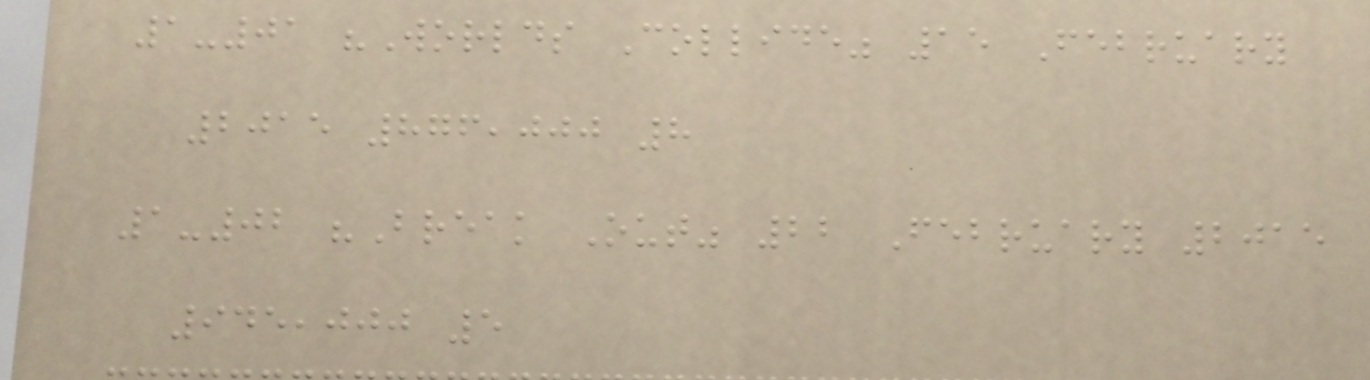1-01 "Worlds Collide" 15 February
2015 876,000 8
1-02 "Break Out" 22 February 2015
945,000 5
